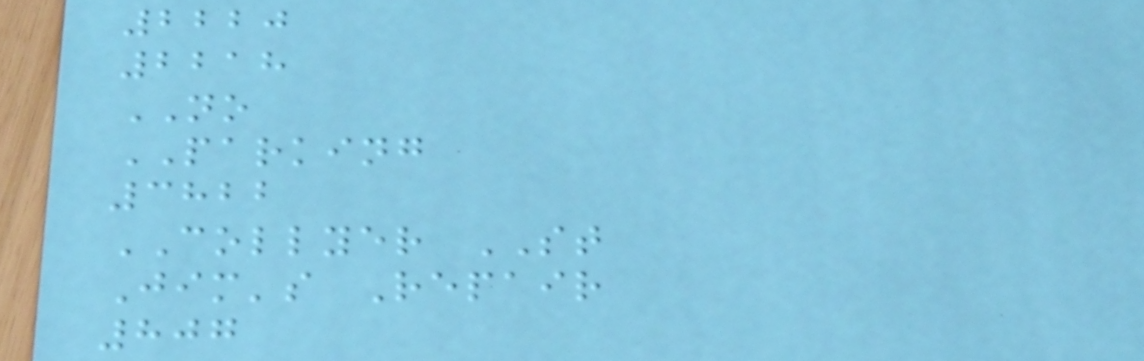2220
2218
NO
PARKING
3822
COLLYER ST
Jim's Repair
807
